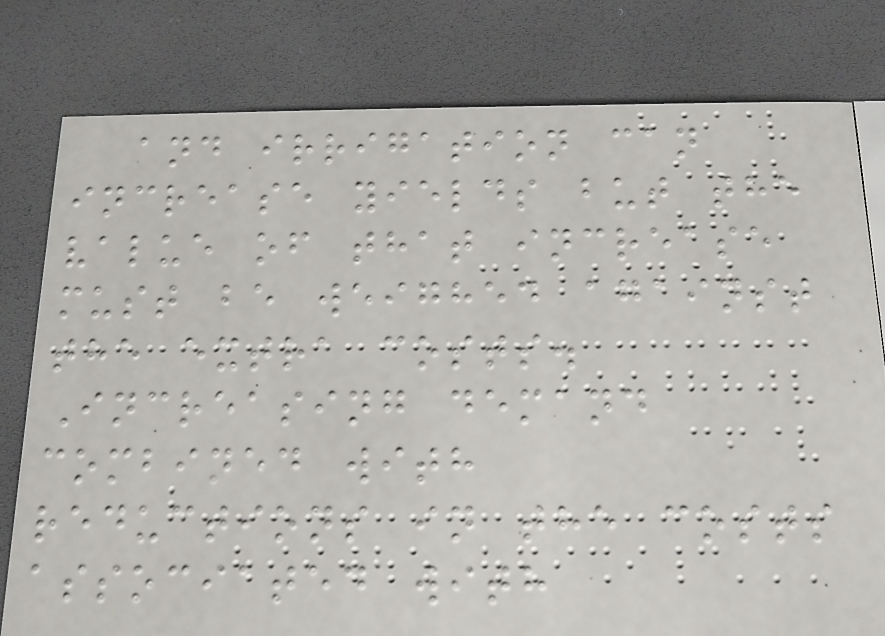and irrigation can
increase yields but the
value of that increase
must be weighed against
the extra costs.
Increasing demand
combined with
reductions in the costs
associated with
